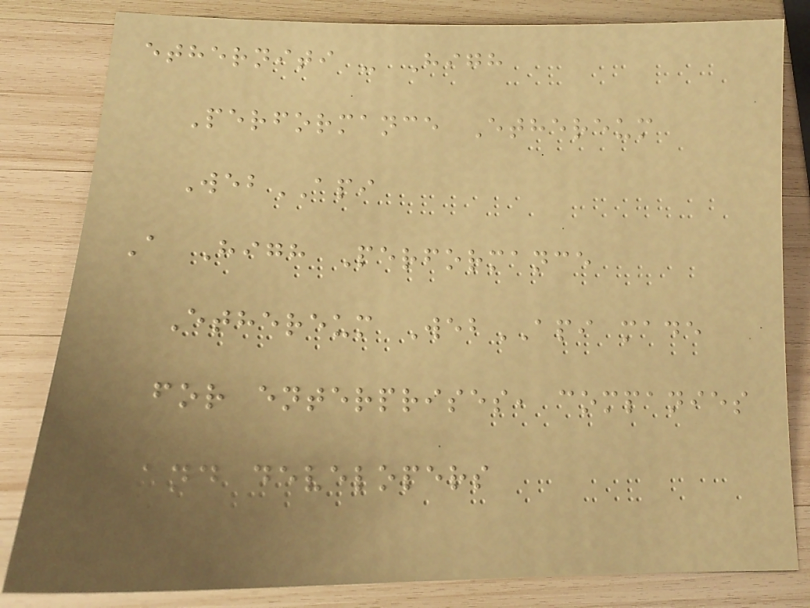etherniti - High
Performance Ethereum
WebAPI
A High Performance
Ethereum WebAPI made
for enterprises, companies
and developers
